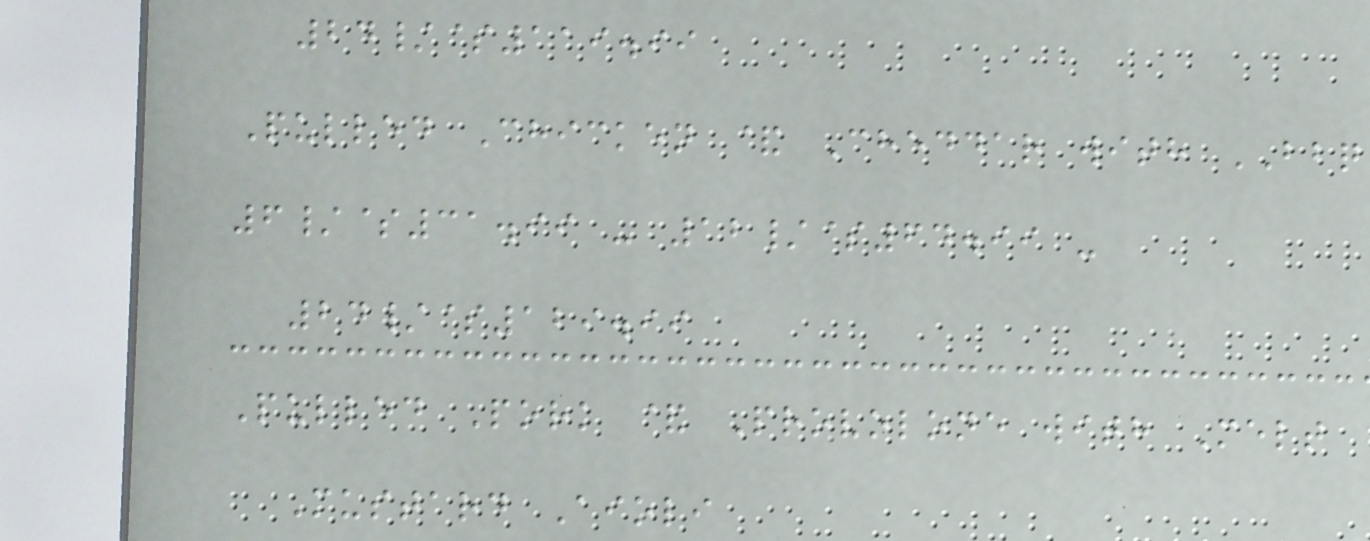24/$119.99
Pulled Chicken & Cheddar with BBQ
6/$31.99 - 12/$64.99 -
24/$129.99
Pulled Pork & Provolone with Melt
Mustard Aioli
